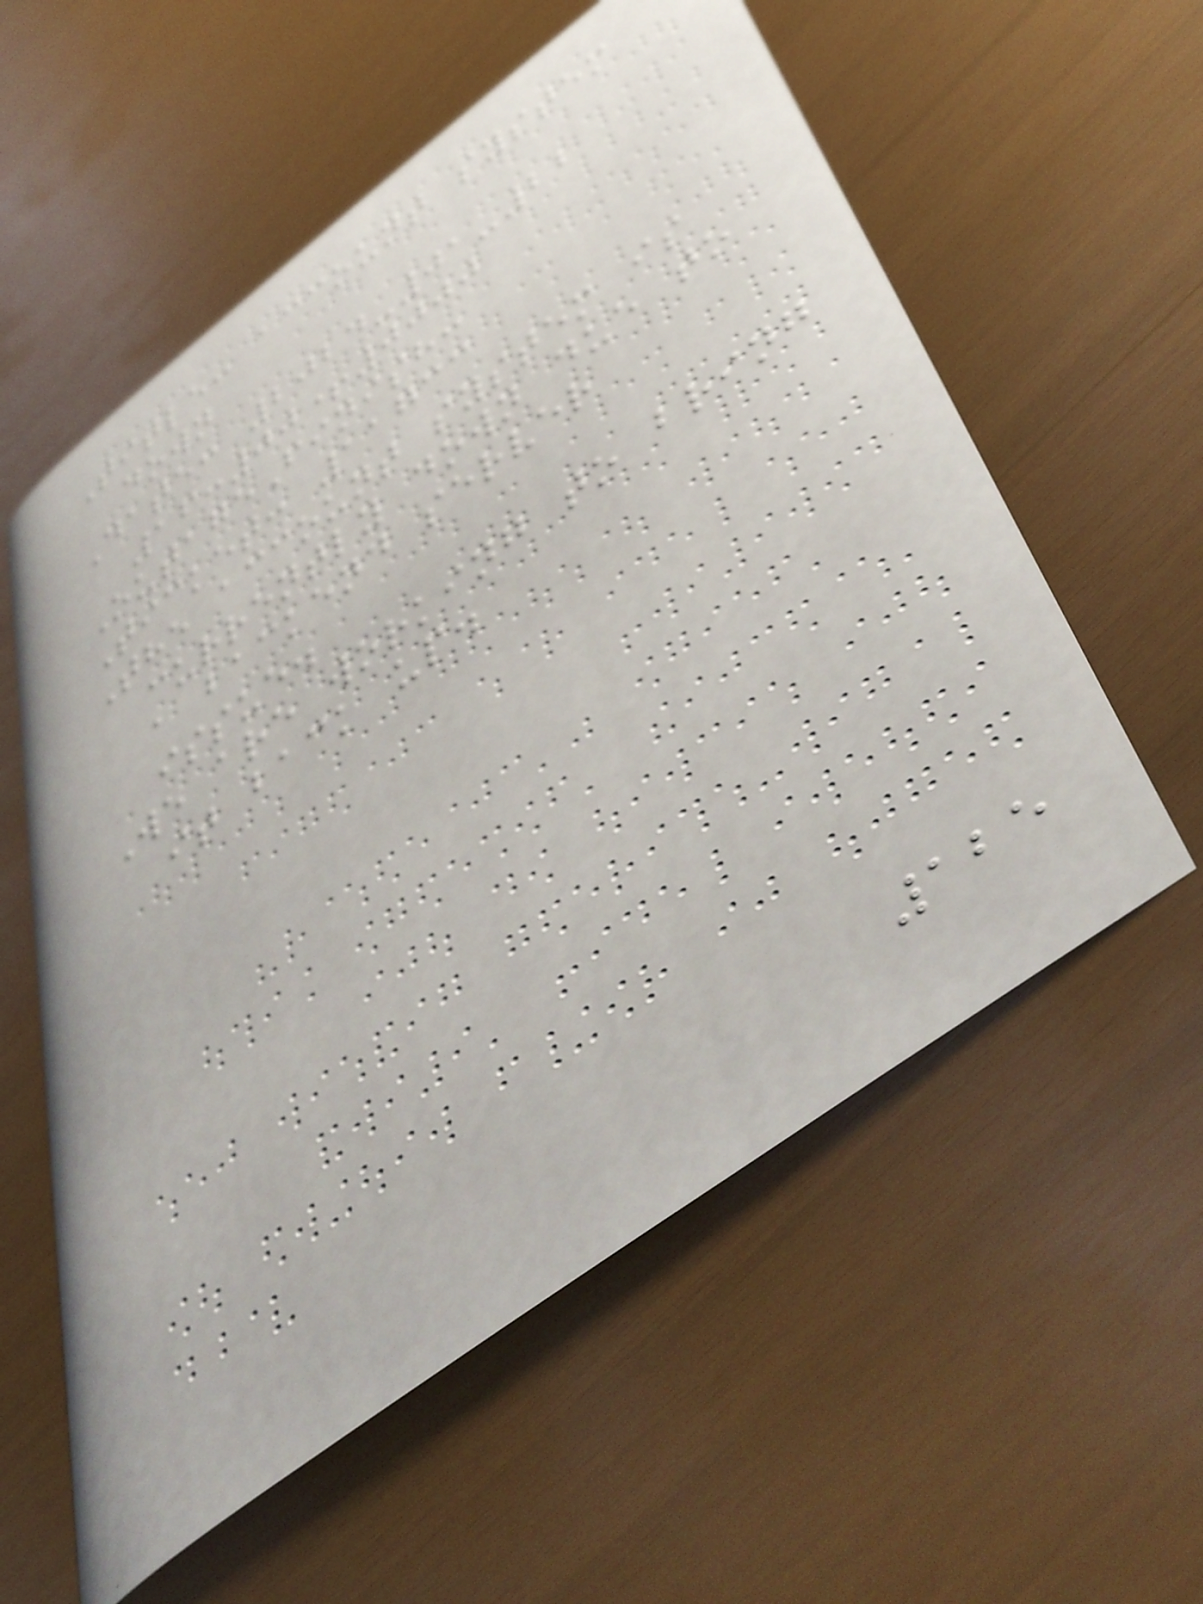Title: account system
down
Date: 2024-01-22
16:00+0000
OutageFinish:
Ticket: 11733
The account system is
currently down due to
a backend server
issue.
We are working to bring
it back up.
125
